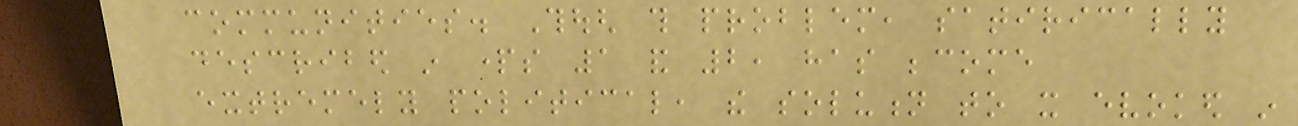communities. Though this problem, satirically
described in parts 1 and 2, has become
extremely political, the solution to it evoked in
